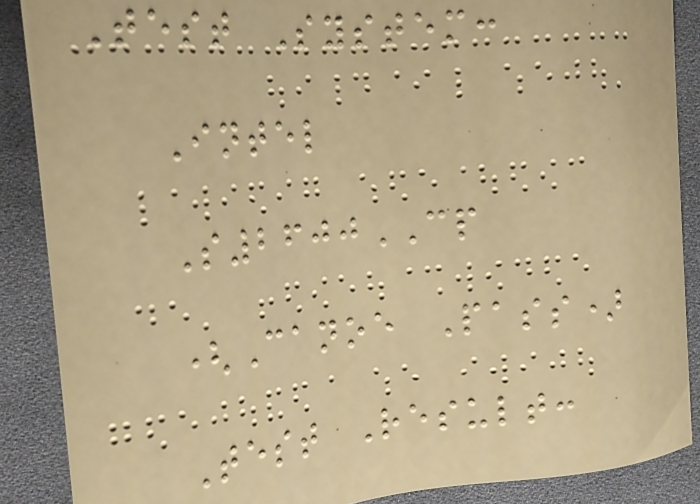Test System:
Intel
S2600CP
(Canoe Pass)
Test Result:
